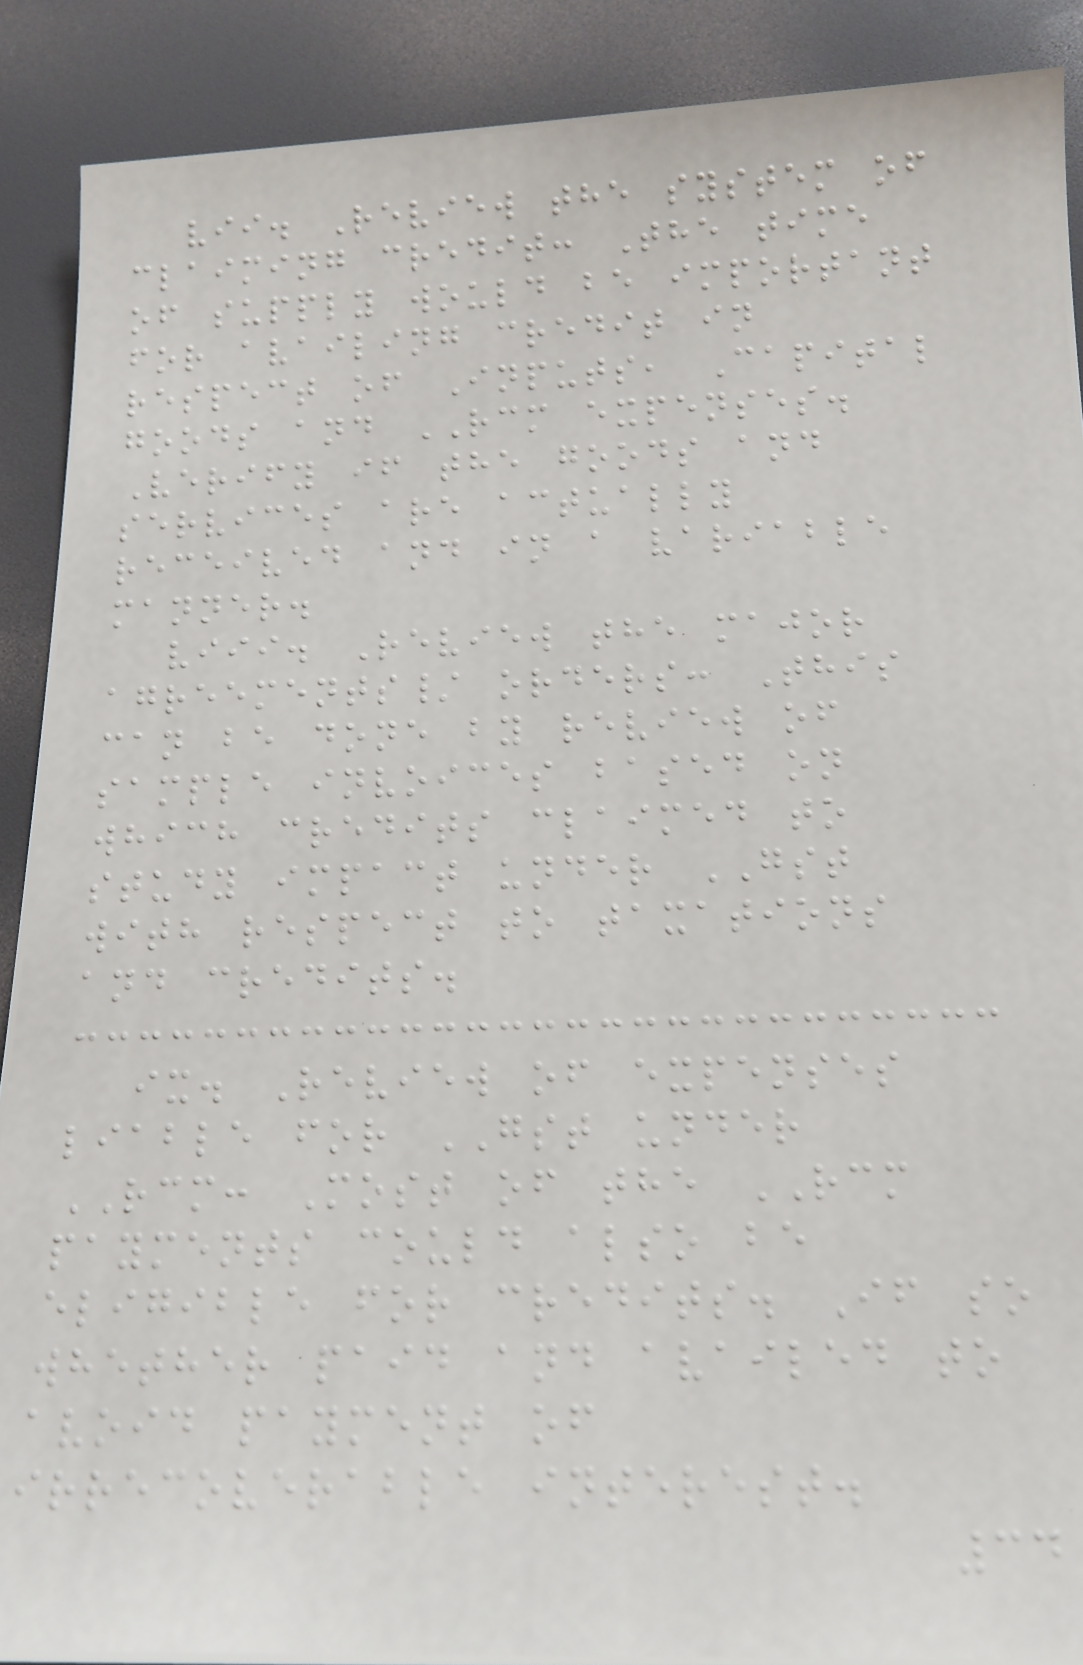vii. Review the system of
claiming credit: The time
of supply would be important
for availing credit in
respect of Inputs, Capital
goods and RCM expenses.
Verify if the goods and
services are actually
received and in a variable
manner.
viii. Review the major
agreements/ orders: This
can be done by review of
sample invoices based on
which credits claimed to
study impact under GST
with respect to taxations
and credits.
ix. Review of expenses
liable for GST under
RCM: Most of the RCM
payments could also be
eligible for credits. If so
whether paid and availed to
avoid payment of
irrecoverable interest.
34
